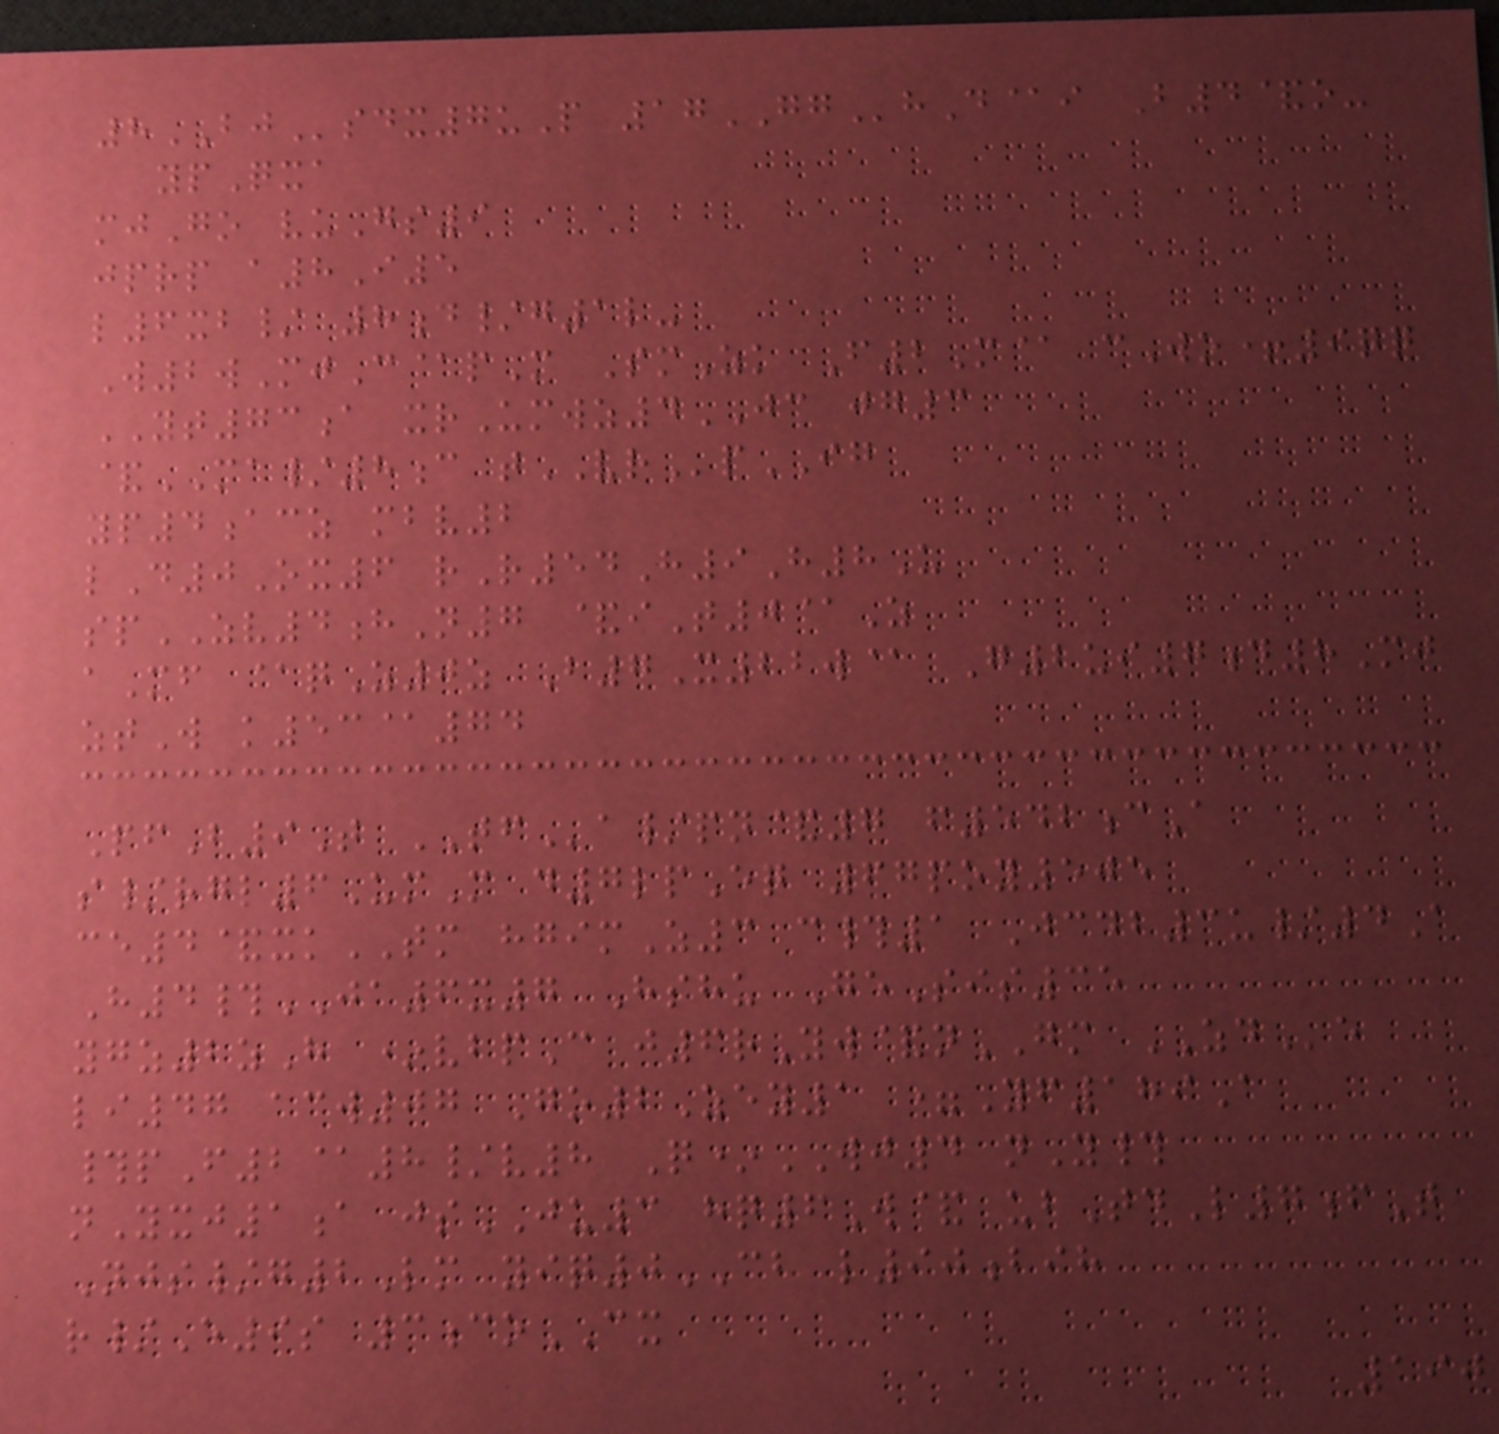8BJsdx7uP 17GGhD@i B4&o-
ypQxa
mjGo vuGs9
jprp a8I5
l6xb/ 8d/g1l-
W2wMjC@pM SmZk F2M@ cWo+9qq
YT73a xrUmwz4JC jg3
&MA/8c tVRpIG
yp4acz mbv2
lD0Ox6 rR54H9H8U
spZV4hN7 &iT0@Z
aMf @qZ0z B7X22w@ G2ui7d8Mj
ztW k53@74
PfB9T TFa/pn&7 f542cA
s/rgl6UmM d7lpEq 67poy505
ce4&xkTM hgimZ3 c#1 Jcdb3u/4A
H4#JA6x7 Hshu GeSis35
ygz2zH *vbpC j6rYw&nGM ZDe
li47 acw07 Go2Zey1 =Yf189A
#pF2@8/v8 Q*WJ4 nY#
nYxj1a jsJU3 hq6W& ubTdL7fT
Njs/g2Lm yiq0CB l90bih
r/E9s 3coCX
190
